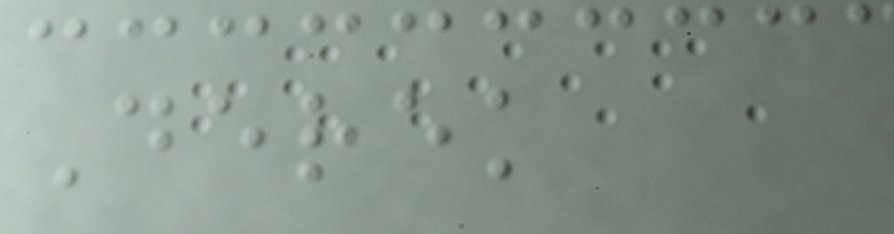Derek
